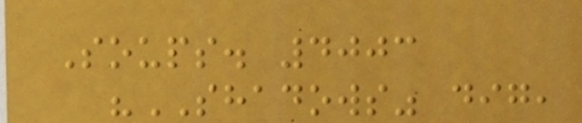Soups. 4003
"SHADOWS" dig,
